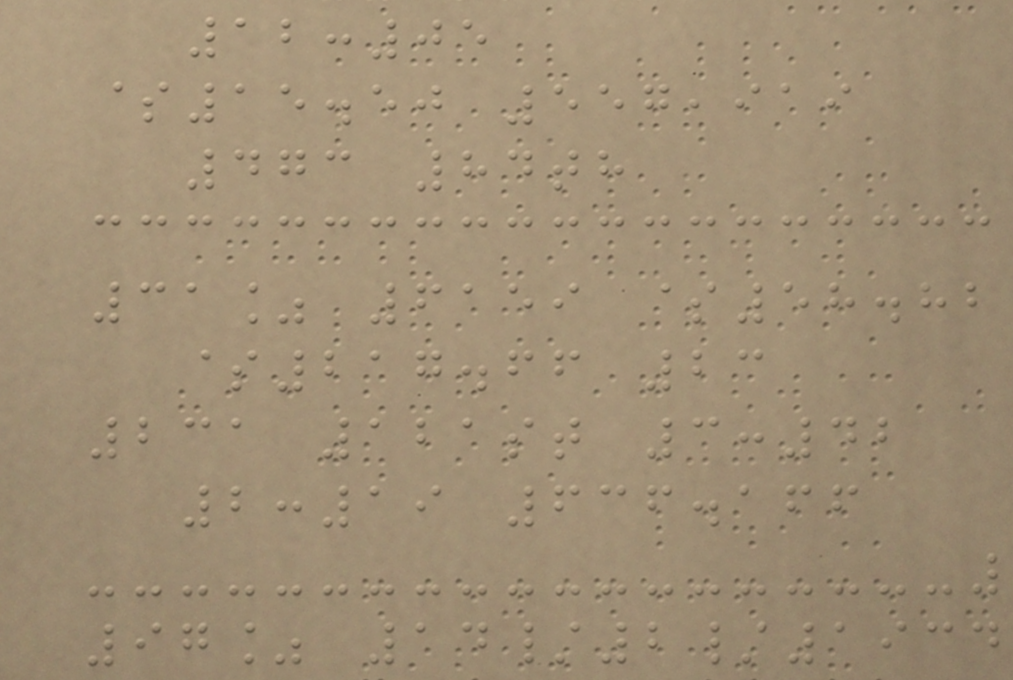12:05
$15.50 557,919
473 84th
31% 6159 $58.82
$217.66 23
231 121st 3:42
2:19 636.166
97% 14/2/1934
